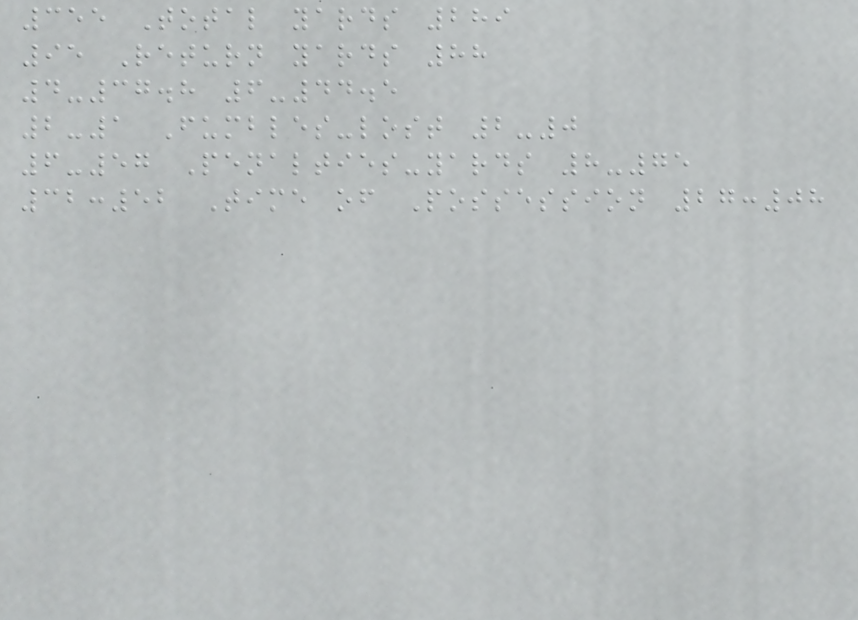355 Total yards 289
95 Return yards 88
4-37.8 6-44.5
2-1 Fumbles-lost 2-0
6-57 Penalties-yards 8-75
32:52 Time of Possession 27:08
